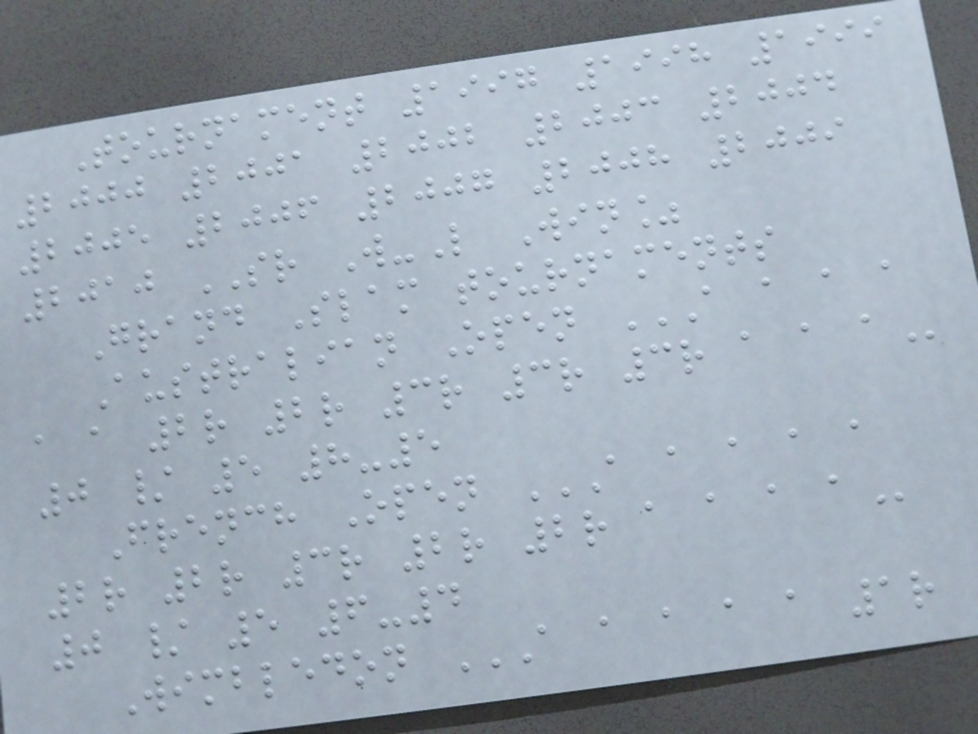Tournament 1997 1998 1999
2000 2001 2002 2003 2004
2005 2006 2007 2008 2009
2010 SR W-L Win%
Grand Slam tournaments
Australian Open A A A A
A A 2R 2R 3R 3R 3R A A A
0 / 5 8-5
French Open A A A A A
2R 2R 3R 2R 2R A A A A
0 / 5 6-4
Wimbledon A A A A A 1R
